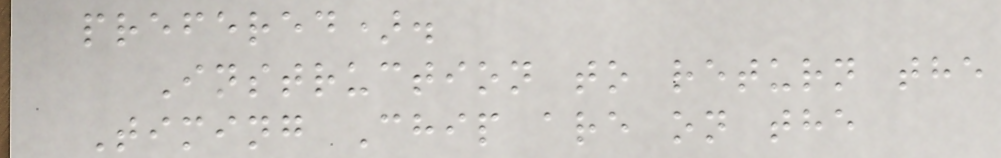prefered).
Instruction to return the
Timing Chip are on the
